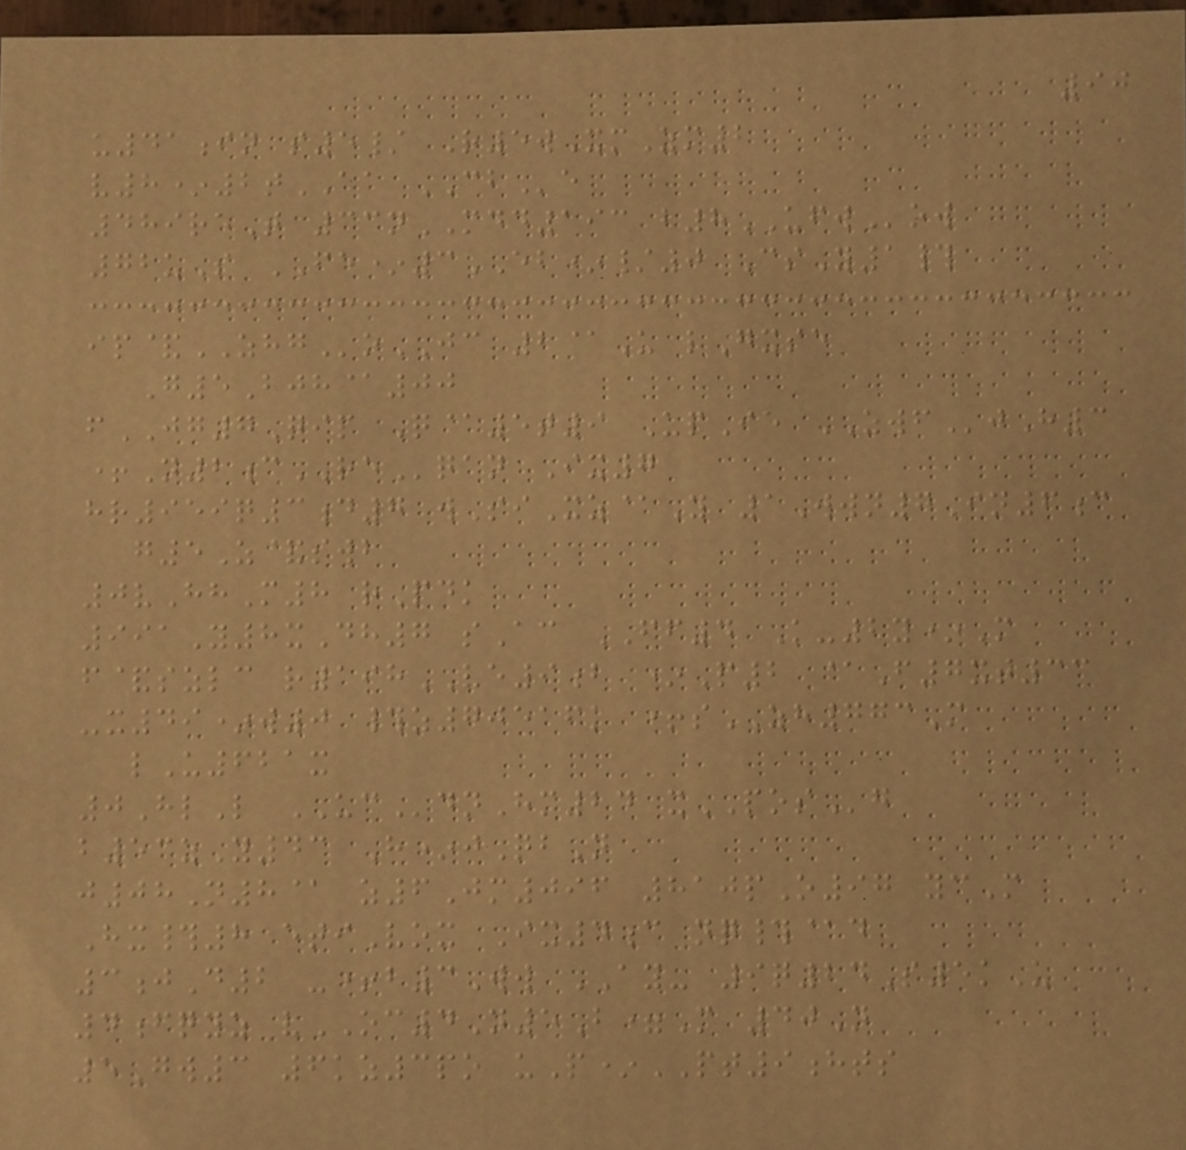90
u41in s5/ R5wXmZm2
v8*2tAA CBe
489reT 33nMDD193 b8UFWow
72uS FE*3EB*/0 CsY1#
ip&ZHGoJC 2@U lGxse
G5Bjh@00
fJG7Qip Q@5t9 UpIe ZWFjH3
+N2cREqan Ix7
hr959q3d7 wSiXz@Y 1Wwn7In6c
g5Z&swb
0vHhM8 rPdk
991Y8xDh7 sAc FF4 K-2y*M
f&szlc r198VE9b *P2 @F7xt33
-x49*w0 #z70516k +sZH773M
lU621x
0HlL UCdnHm24 xPOSg
b53zY43 H*jQbN
j08N8@ z6Jm096 810pO97 ycM
Hx#8 etiVox Ix4c nq#@d
3jD2 -+b3Ww AY- 9q24S5kU
4fqyz vOC4N5B=M 40N
5Gw3 6kz3po uP*PT9hts
